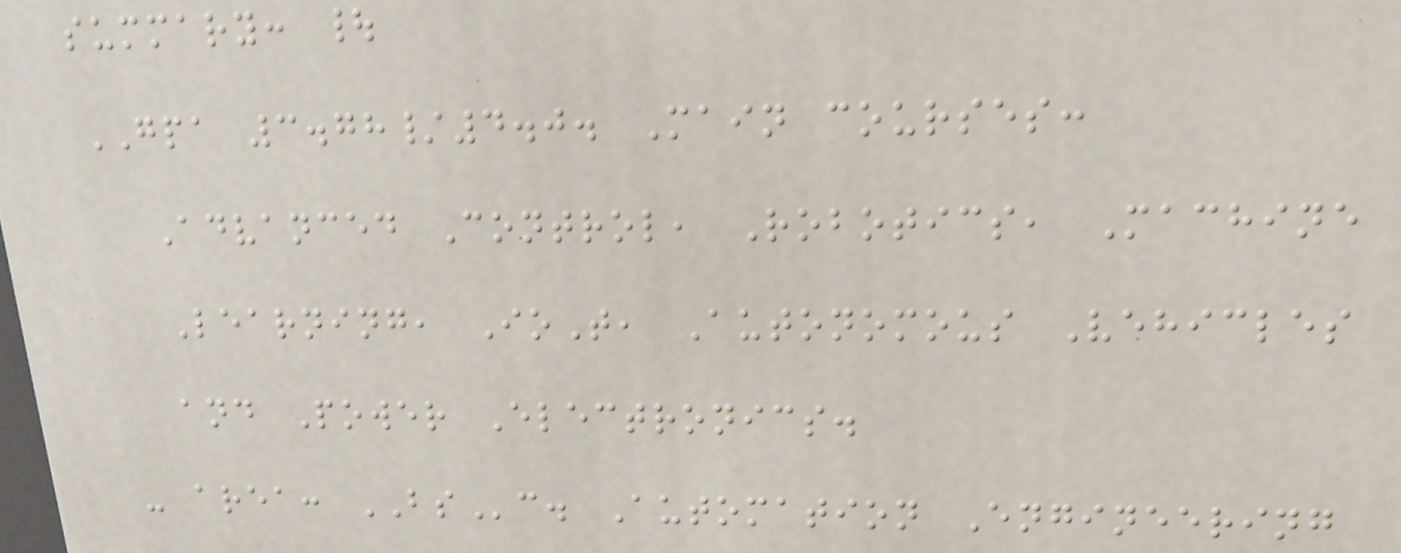summary: |
GPA 3.78/4.0. Main courses:
Advanced Control, Robotics, Machine
Learning, IoT, Autonomous Vehicles
and Power Electronics.
- area: BSc. Automation Engineering
